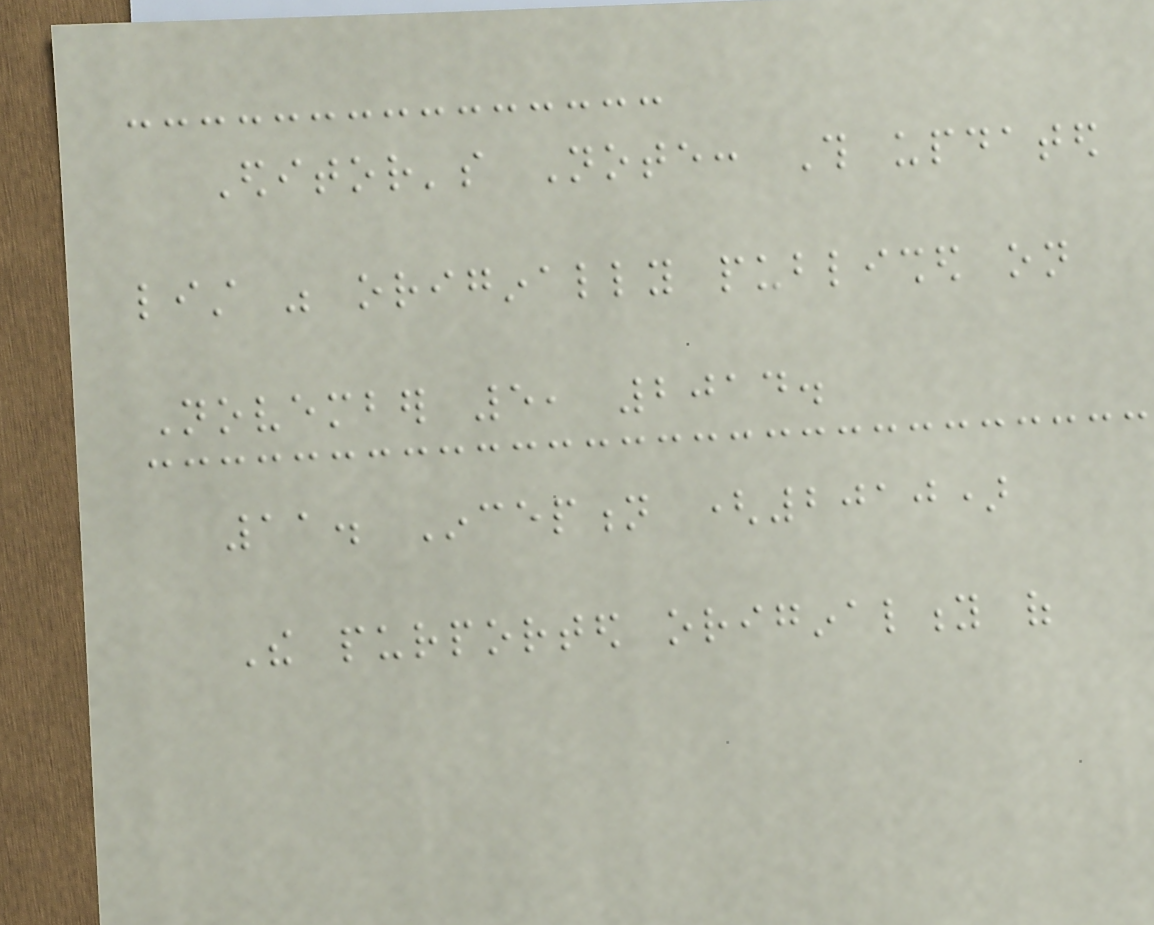Editor's Note: This updated
list was originally published on
November 5, 2014.
11. Inception (2010)
The purported originality of
